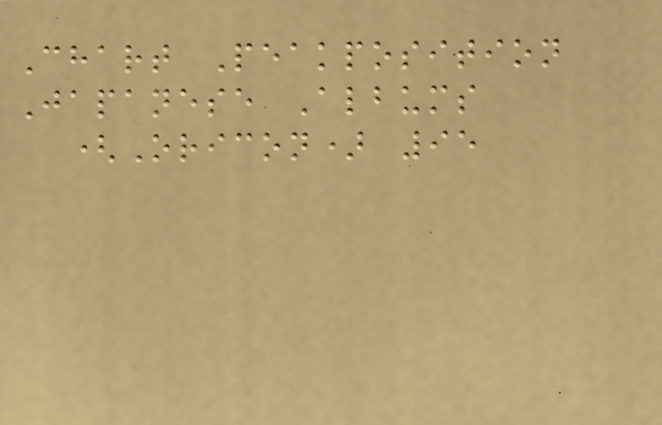Chart Peakposition
Japanese Albums
(Oricon) 95
